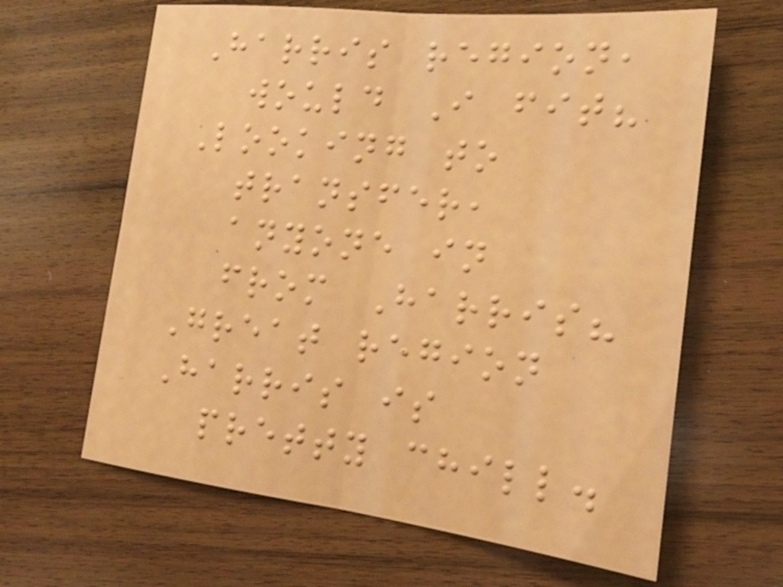Harris region,
would I fit?
Looking to
transfer,
anyone in
from Harris?
Great region
Harris is
pretty chill.
